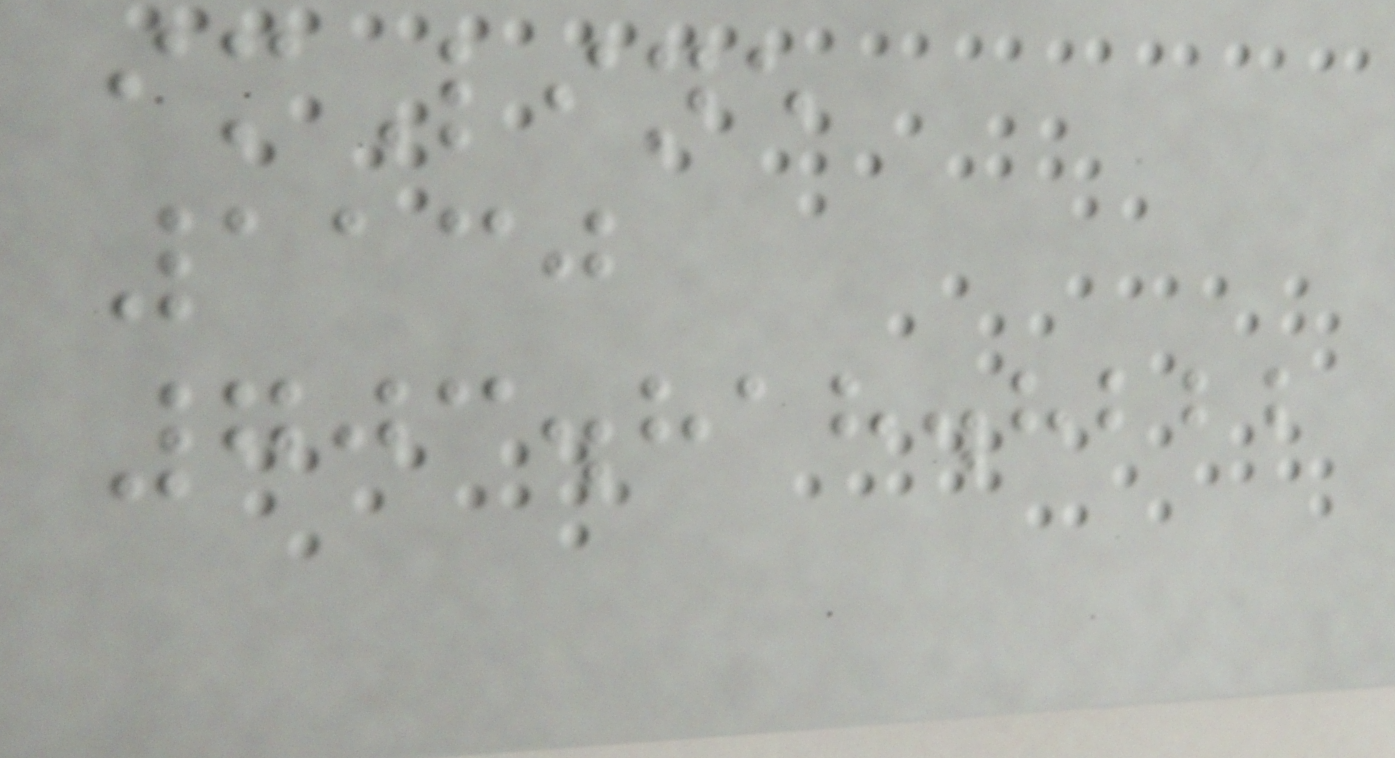imLine
1130
703.818.8222
